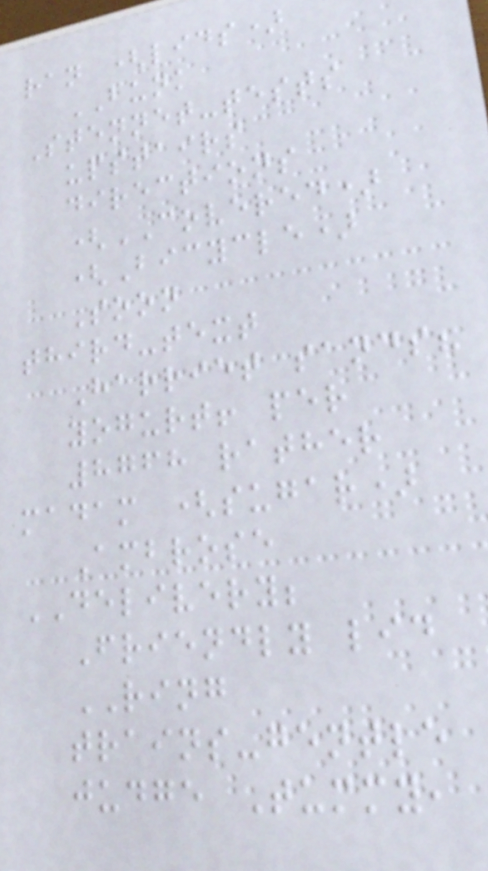ran (lids)
BUNK
Stennet-tests
upstairs
directions
(COVERED)
(Bicycle)
Soon
third-text
Harriet sands?
yogurt! per
8768 rather
madam (sugar)
Ambrose
DELIVERY;
Friendly lid
RING
trains-gentle
judge Tummy,
